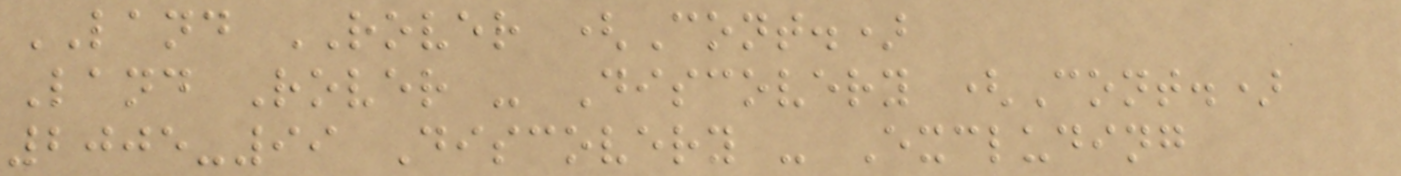LAND ROVER (Cont.)
Land Rover - Discovery (Cont.)
2005-99 Discovery - Excluding
